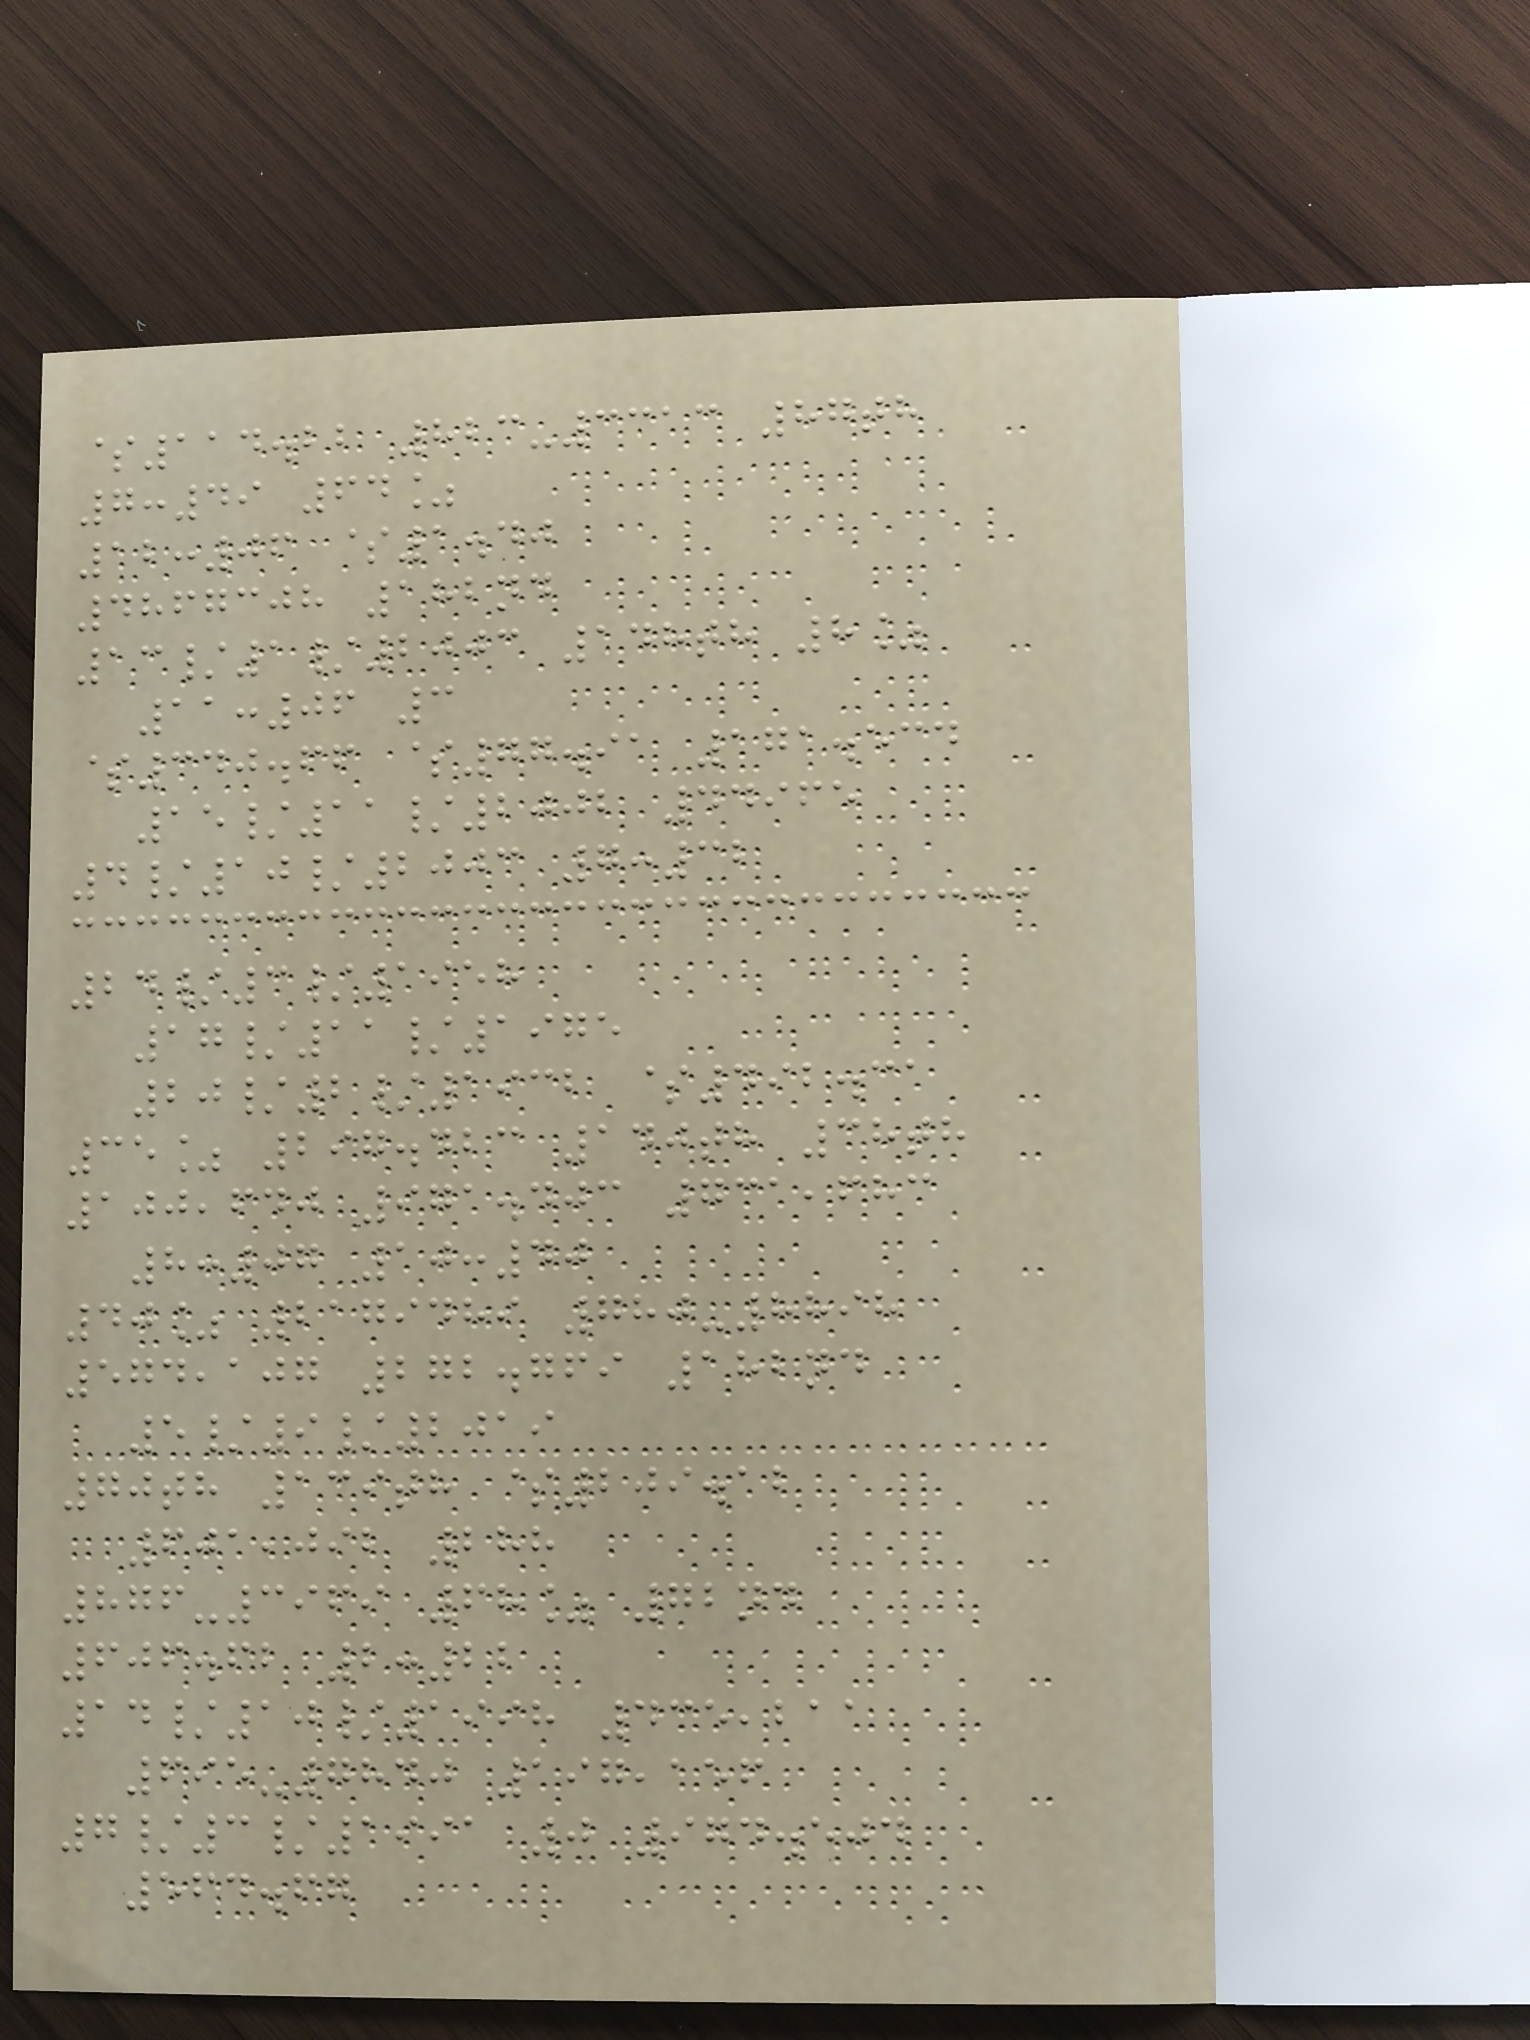$114.22 823-3313 87th
7:49 64%
12:06 $1.40
4867308 182nd
13/1/2003 148th 8%
11:06 3
$340.66 $77.91 171.534
15/11/2002 44965
4/10/2003 7:32
24/3/1958
17/11/1975
20/2/1932 $492.31
35% 297.423 140th 38th
100,640 971.403 731,683
8:07 10:40
40% 2179489 780-8898
574,107 272.769 182nd
5/9/2019
70th 139th $209.12
601,092 288
876-3969 68% 72nd
606.62 2:22
14/10/1998 435,211
695-7840 197,156
7/3/1991 0 974.504
564.67
